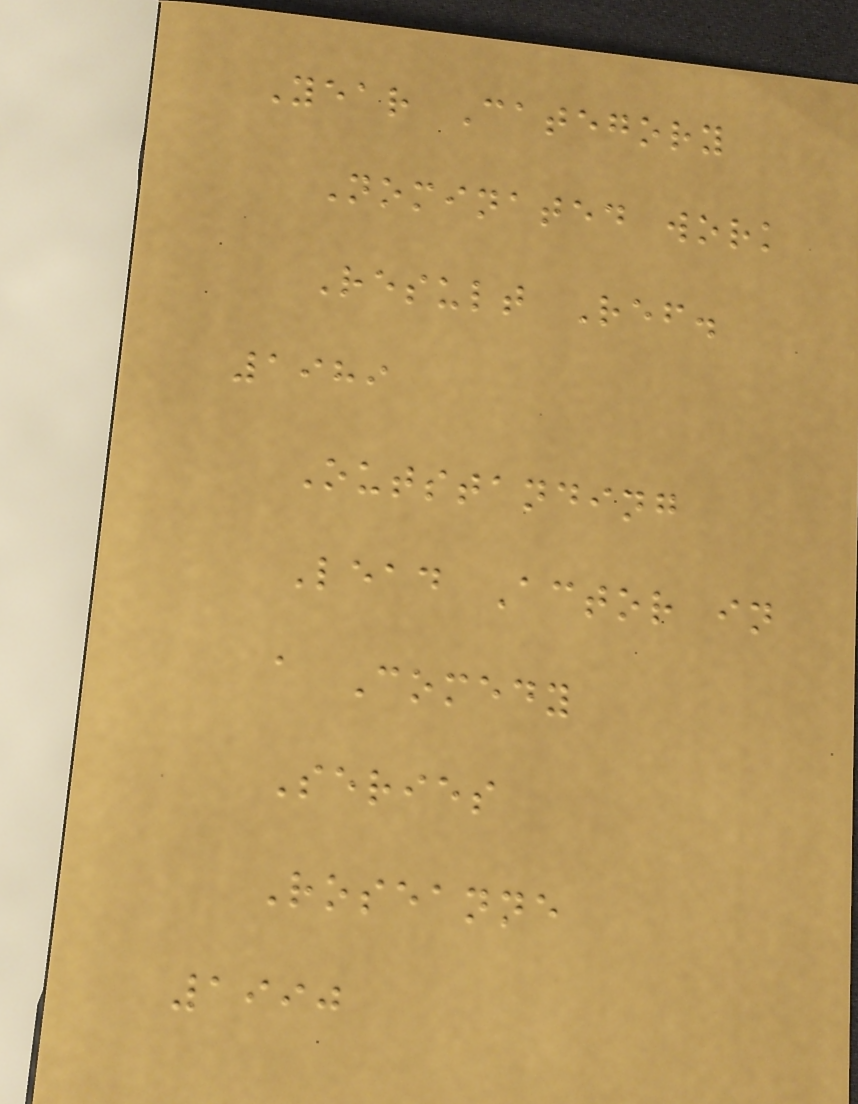Year Category
Nominated work
Result Ref.
1989
Outstanding
Lead Actor in
a Comedy
Series
Roseanne
1990
